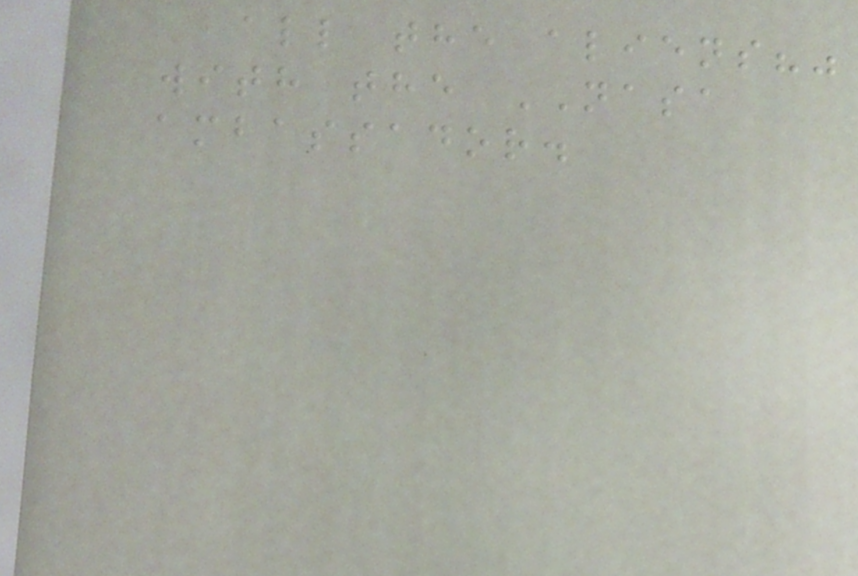all the aliens?"
with the NASA
ambassador.
